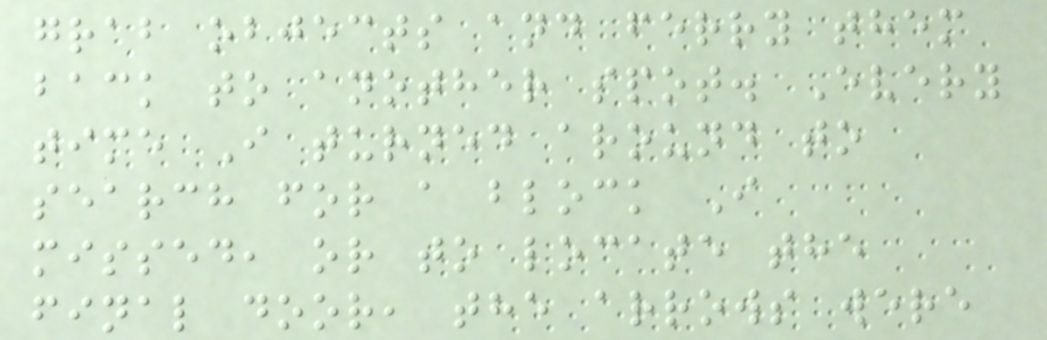grab objects and ferry them
back to another spot. Every
time I turned around to
search for a block I
missed, or to locate the
final door, the arrows were
